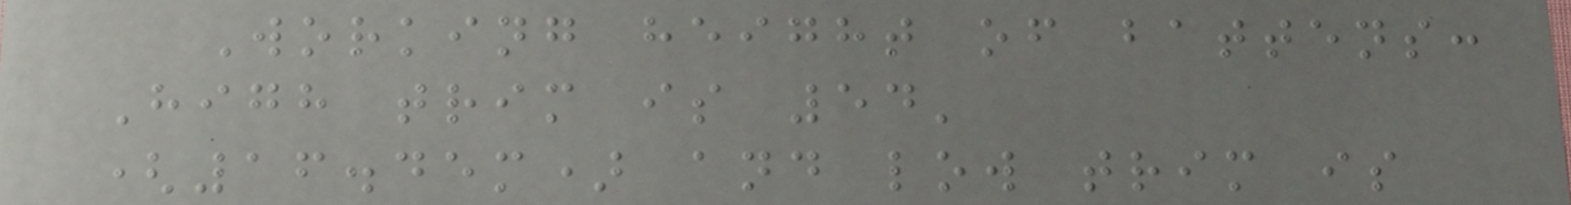Working height of battens:
High trim is 54'
(16.45m) and low trim is
